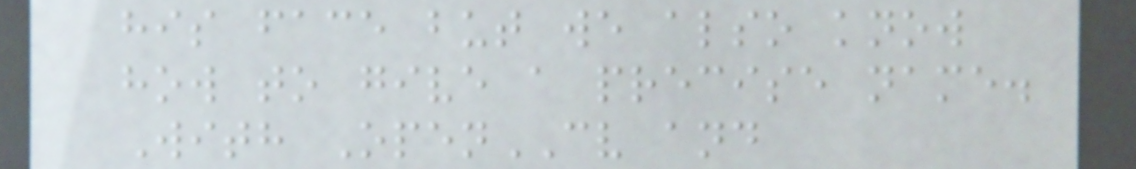his face but we also know
how to give a precise name.
With OpenCV and
